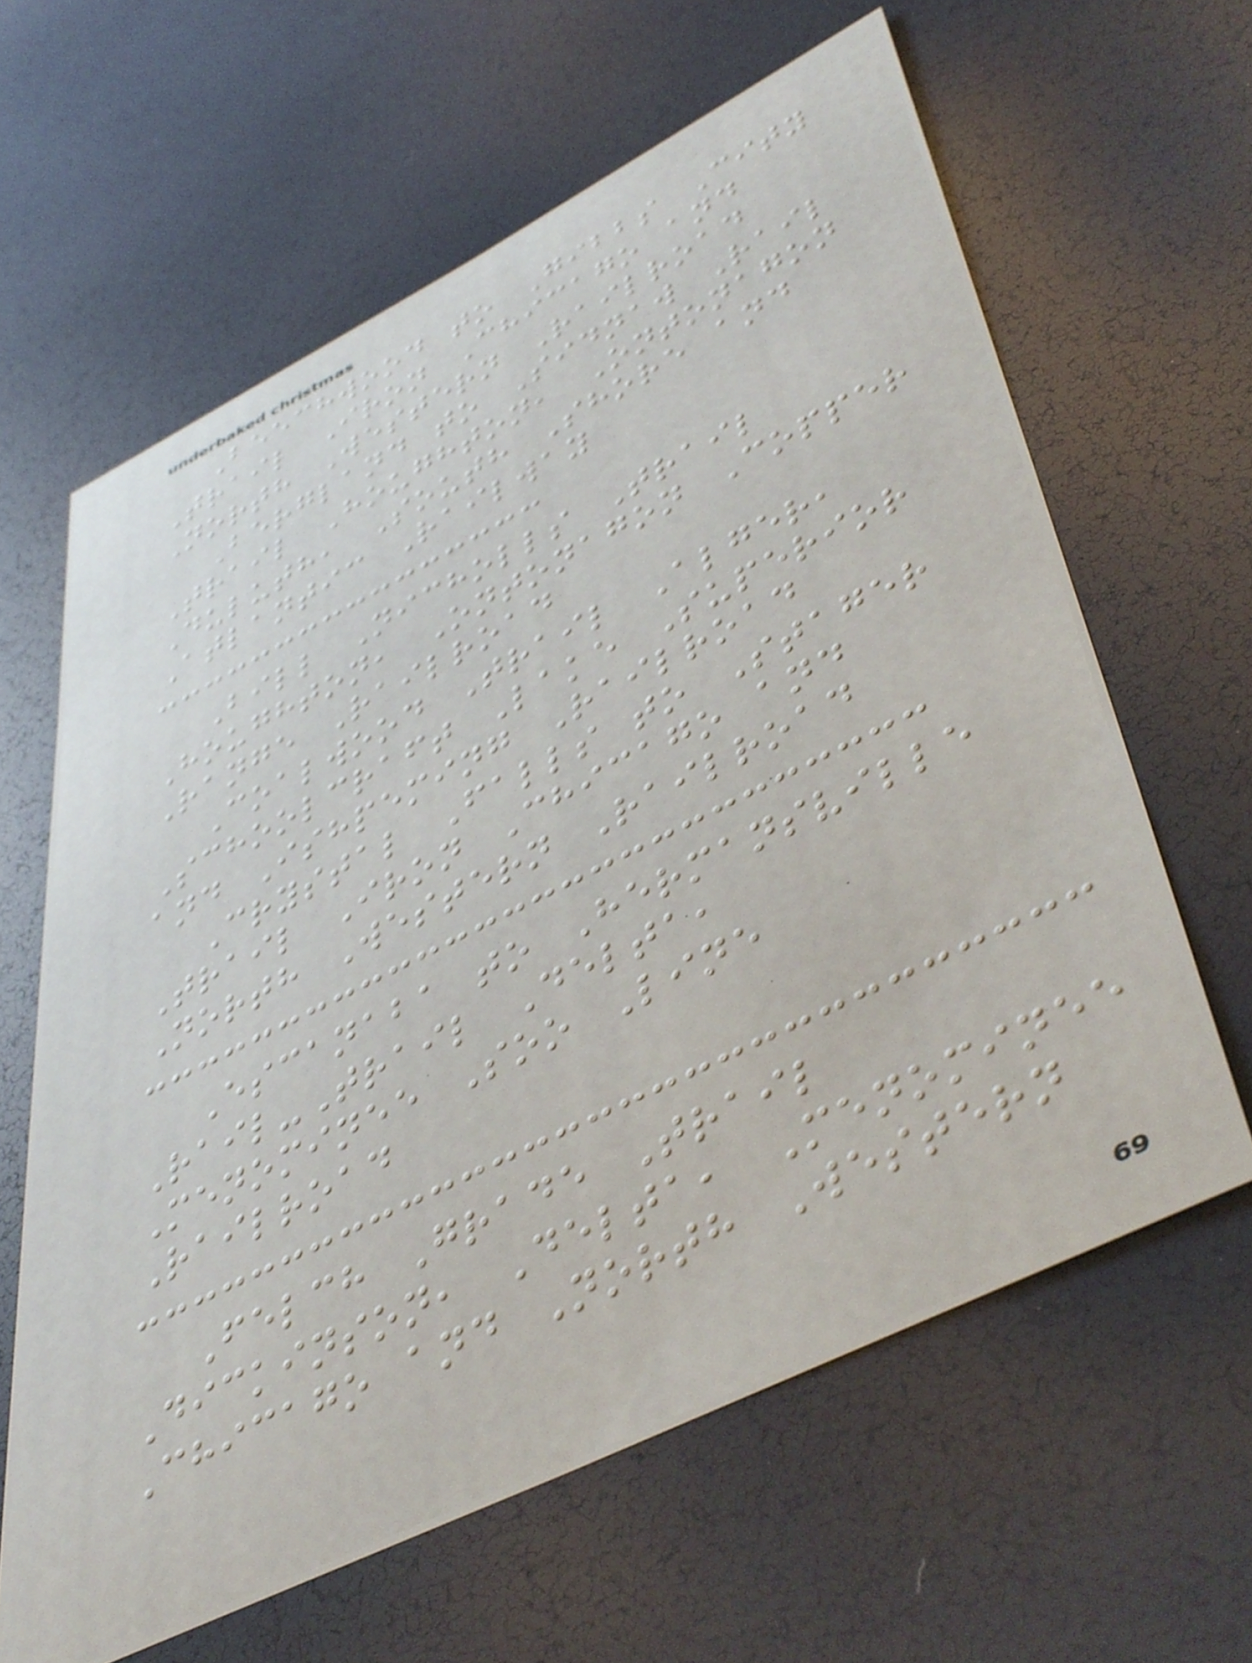Beechwood to Gibbs City
Trail Iron Chicago and
North Western Railroad
Bergland to Sidnaw Rail
Trail Houghton, Ontonagon
Duluth, South Shore and
Atlantic Railway
Bill Nicholls Trail
Houghton, Ontonagon Copper
Range Railroad
Coalwood Trail Alger,
Schoolcraft Lake Superior
and Ishpeming Railroad
Crystal Falls to Stager
Trail Iron Chicago and
North Western Railroad
Escanaba to Hermansville
Rail-Trail Delta,
Menominee Soo Line
Railroad
Felch Grade Trail
Dickinson, Delta, Menominee
Chicago and North Western
